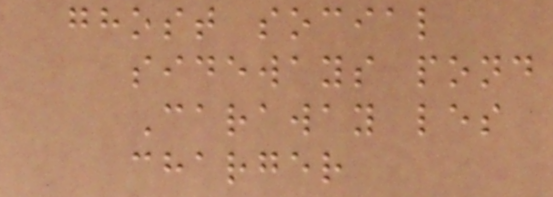ghost social
sideways pond
Caraway les
charger
